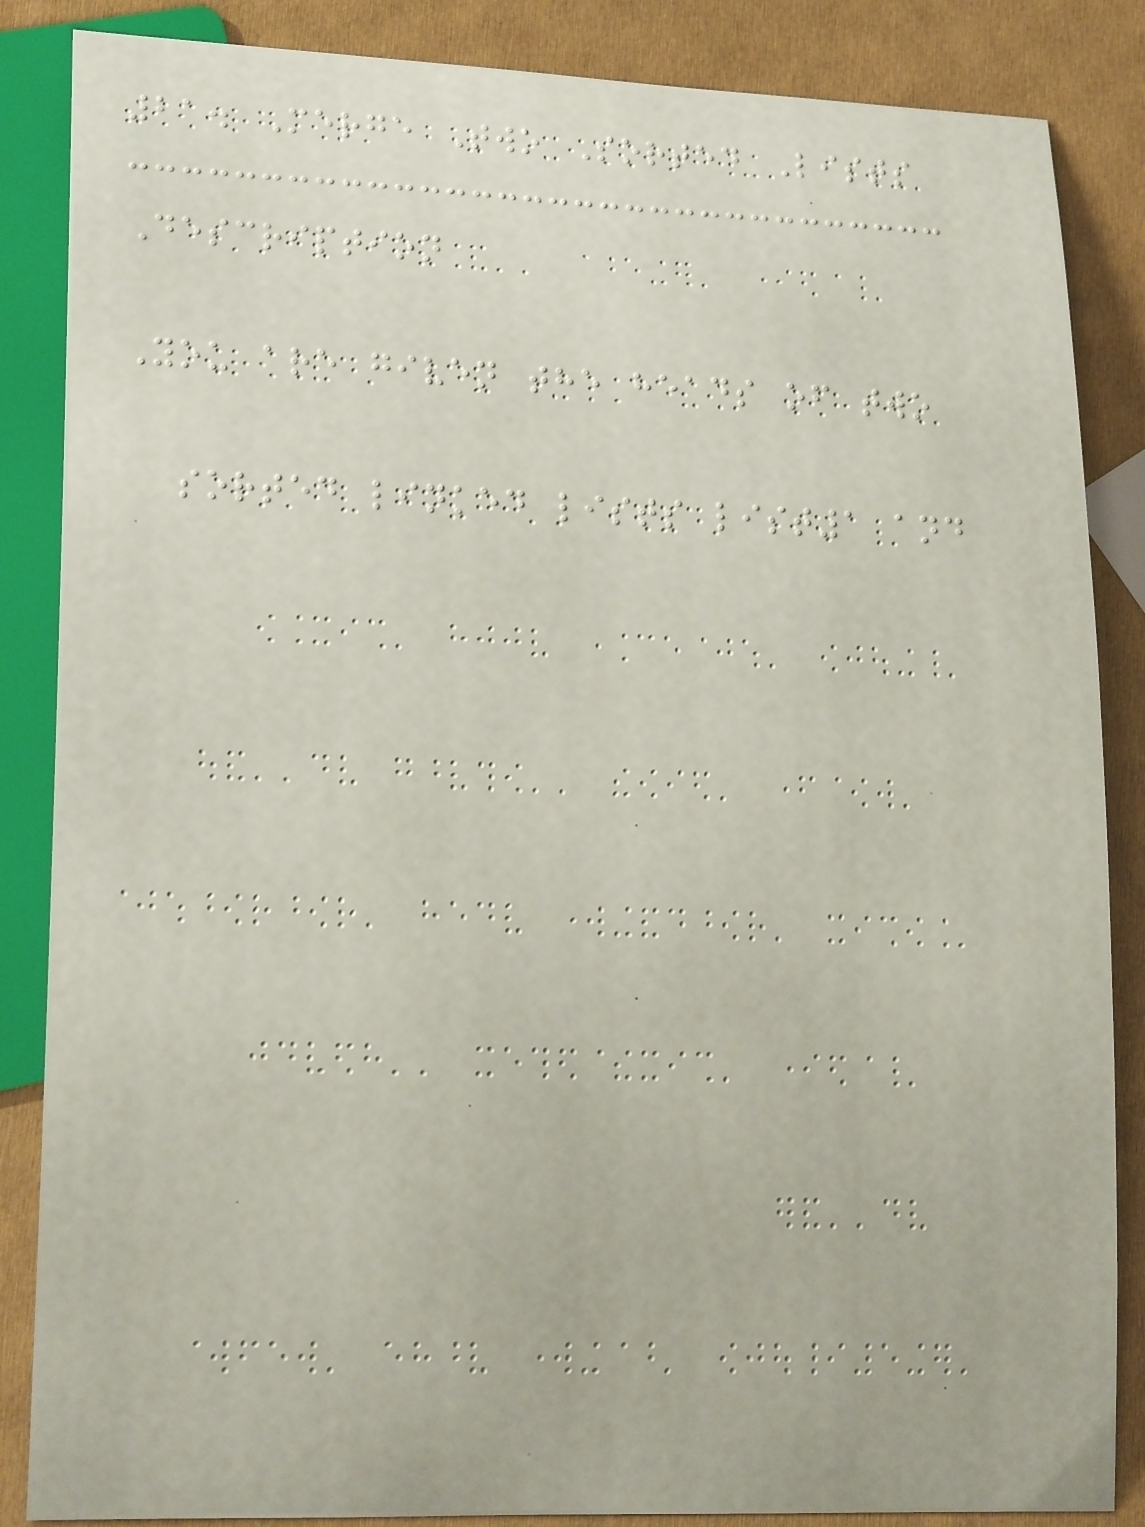21. Merge Two Sorted Lists
Description
You are given the heads of two
sorted linked lists list1 and
